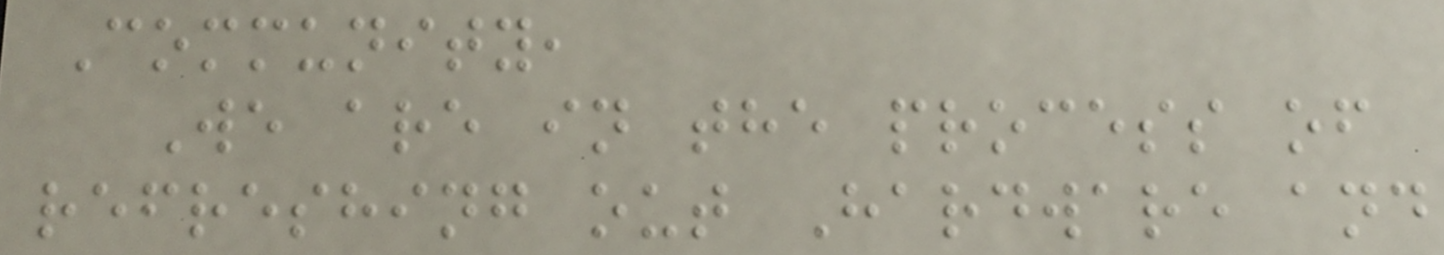Community,
We are in the process of
refreshing out Hardware and
